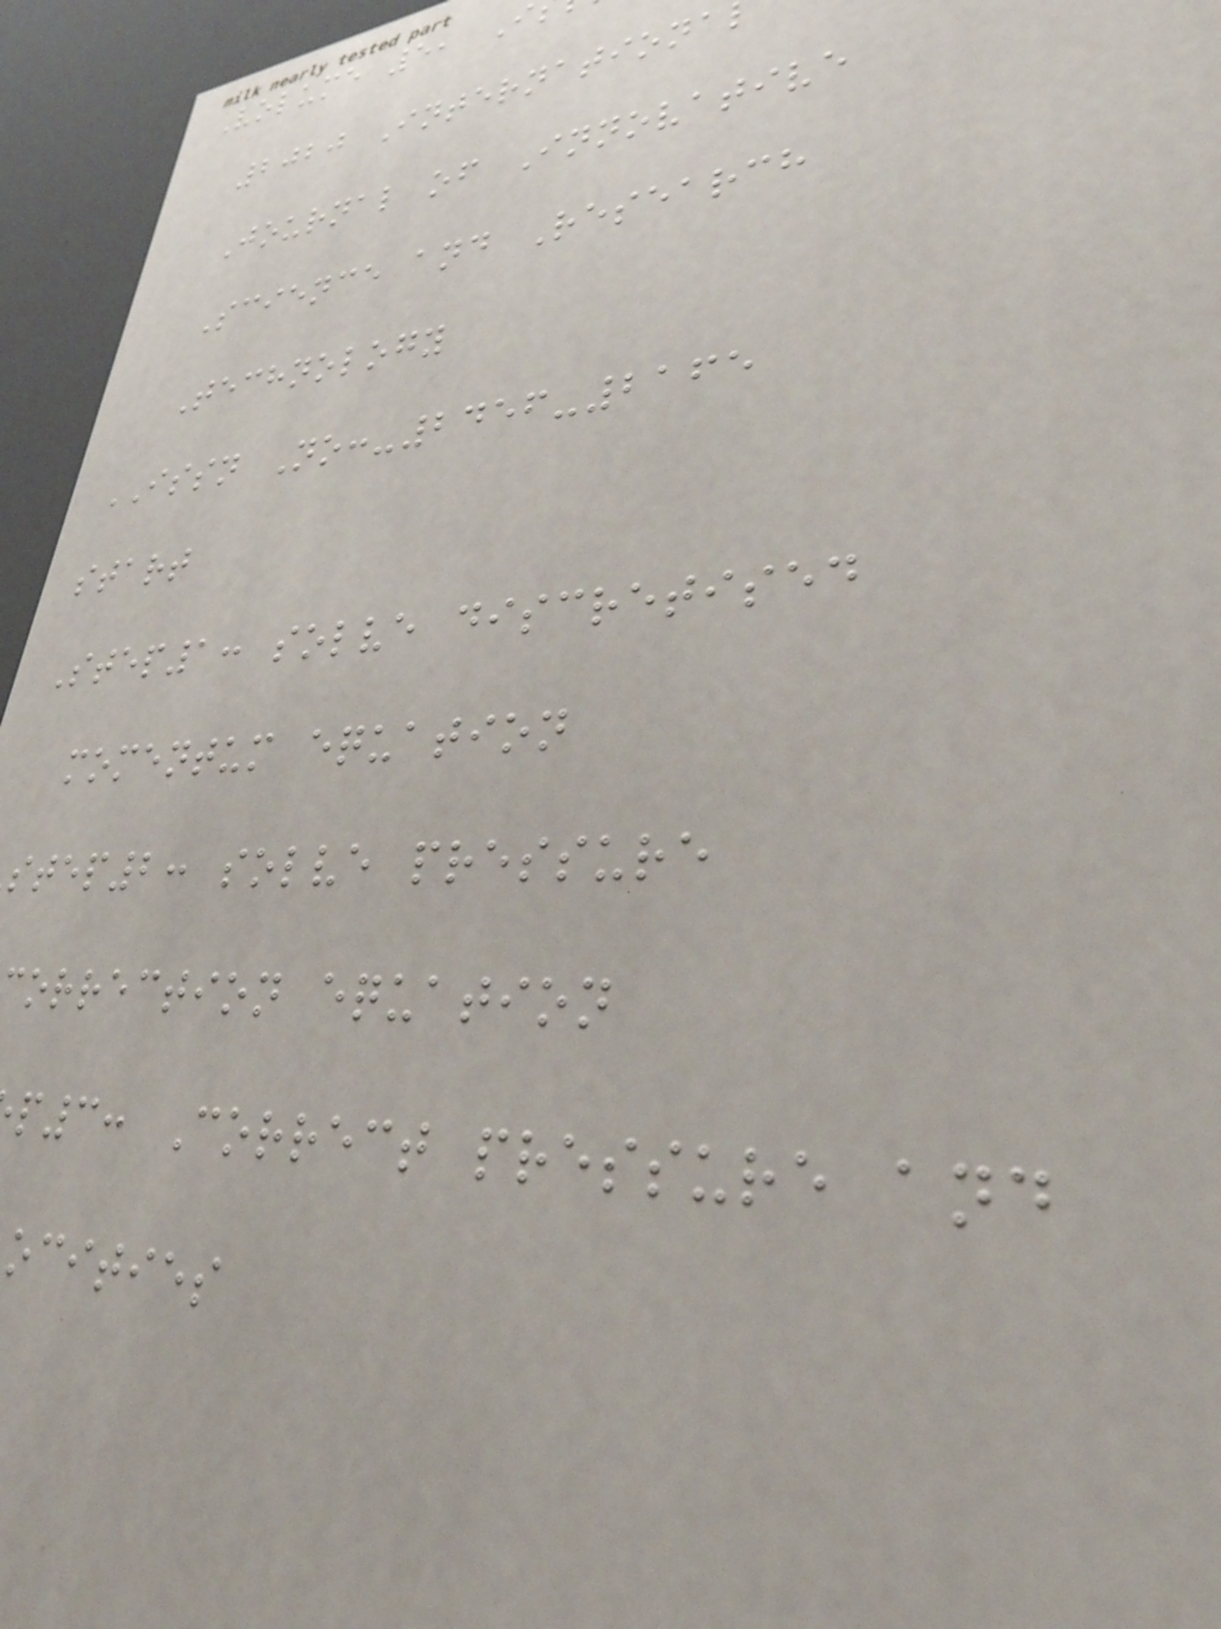Volume 5, I
2020 Internationa
Journal of Innovative
Science and Research
Technology
ISSN No:-2456-2165
start
Step1: solve discretised
momentum equation
step2: solve pressure
orrection equation
p3: Correct pressure and
ocities
